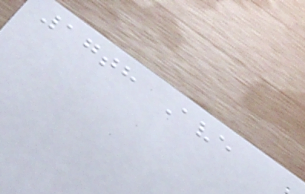17th Ave
